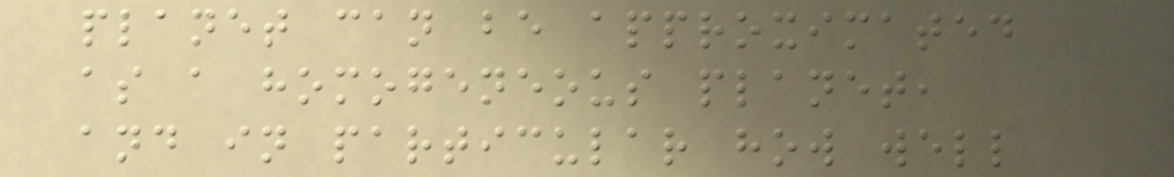planet can be approximated
as a homogeneous planet,
and in particular how well
